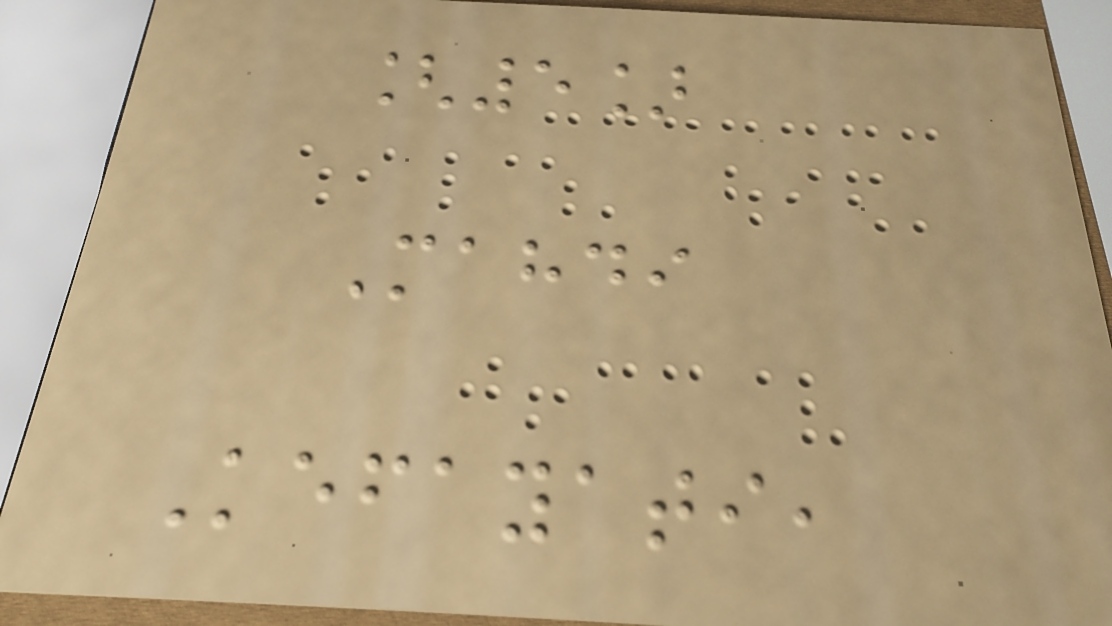[5]
Mahdi
Kefayati,
